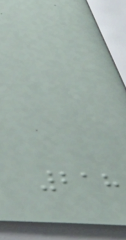218
